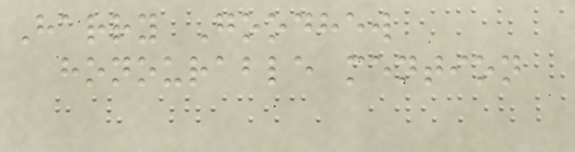Harry Goodhew
honourable mention
